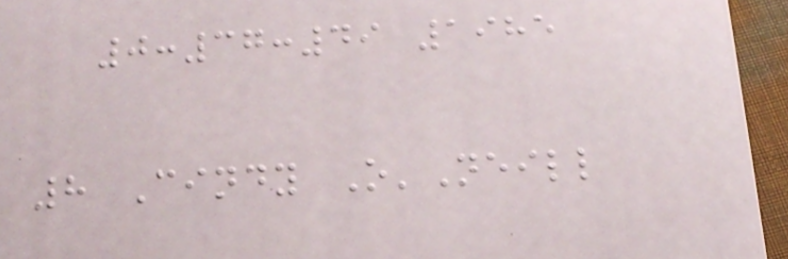0:37:49 1985
8 Cindy O'Neill
